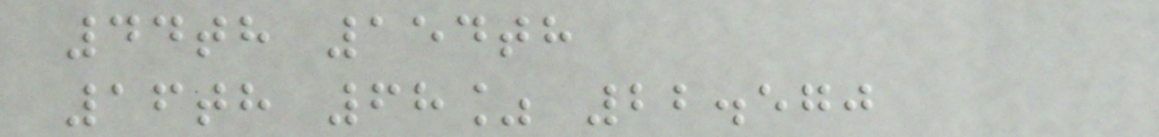44th 154th
16th 68% 22.570
